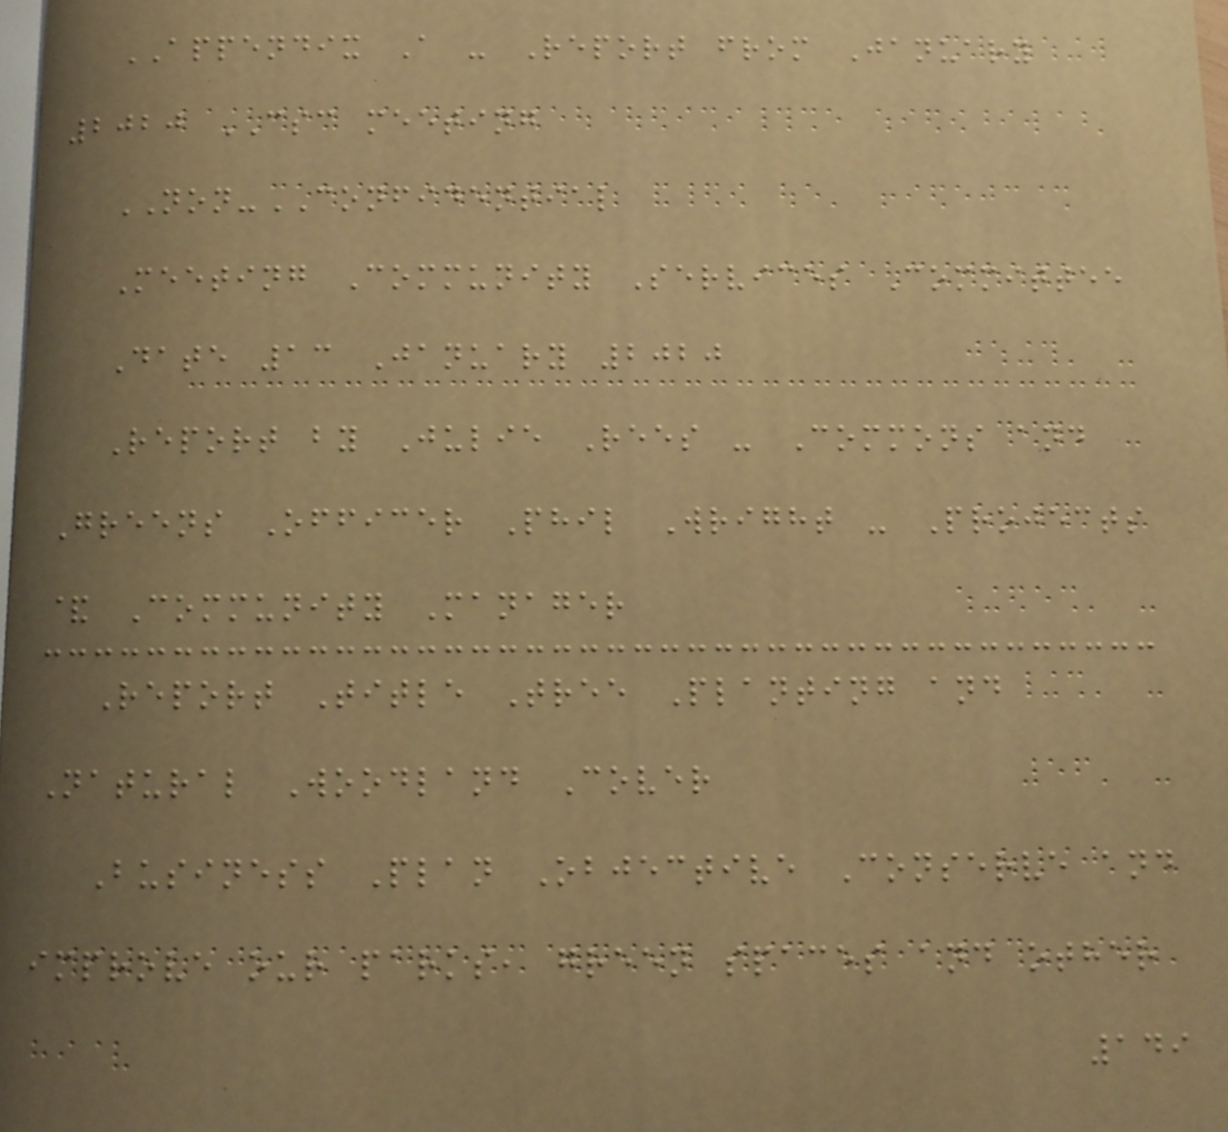APPENDIX A - Report from January
2020 CSC meeting
NON-CONFIDENTIAL
Meeting Community Services Committee
Date 13 January 2020
Report by Julie Rees - Commons and
Greens Officer Phil Wright - Projects
& Community Manager
Report Title Tree Planting and
Natural Woodland Cover
Business Plan Objective Conserve and
improve our parks, green spaces and other
149
